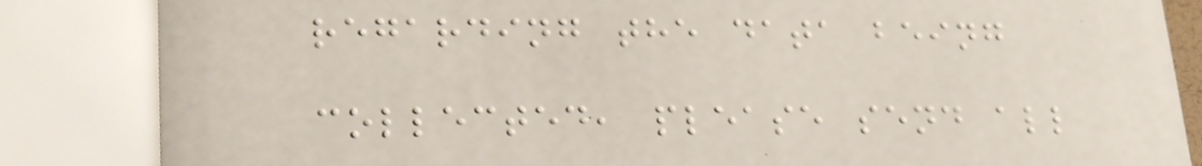regarding the data being
collected, please send all
